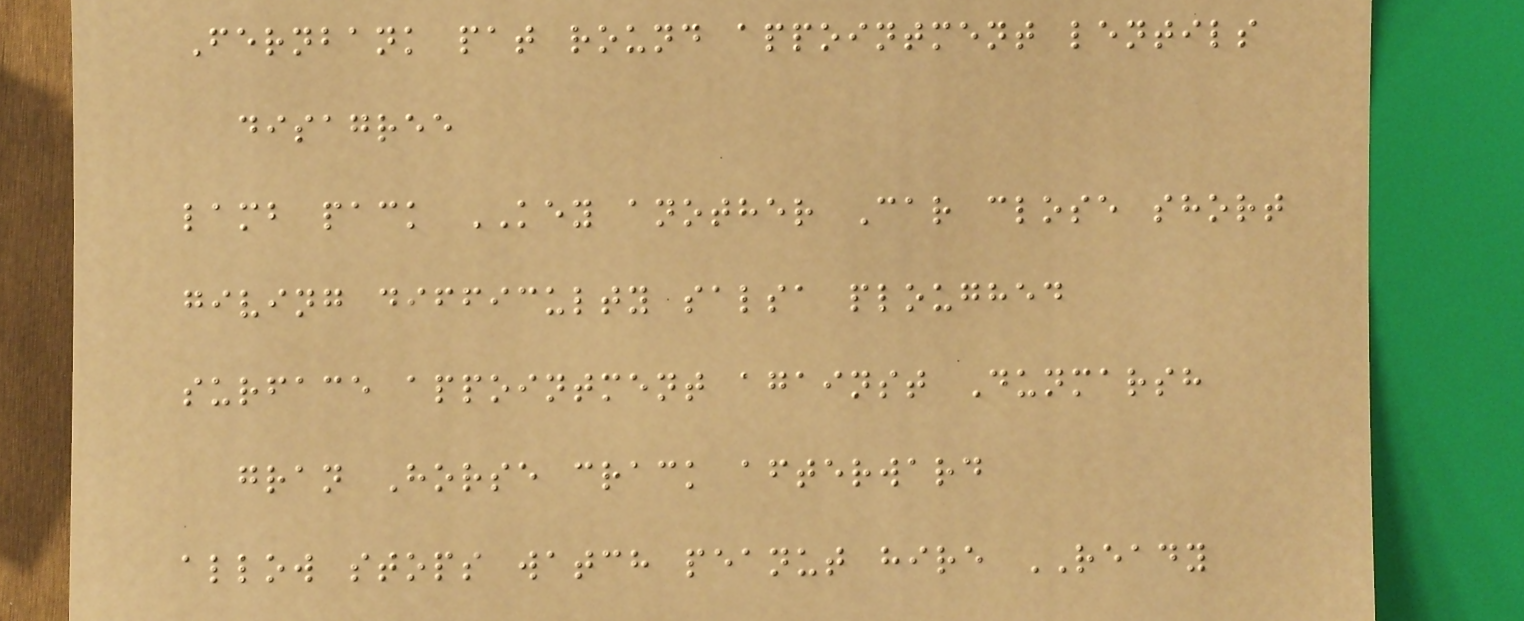Fernbank pat round appointment lentils
disagree
lamb pack KEY another Car close short
giving difficulty salsa ploughed
surface appointment against Dunmarsh
gran Horse crack afterward
allow stops watch peanut hire READY
